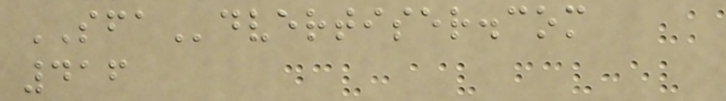SFAdvertiser.com
416
